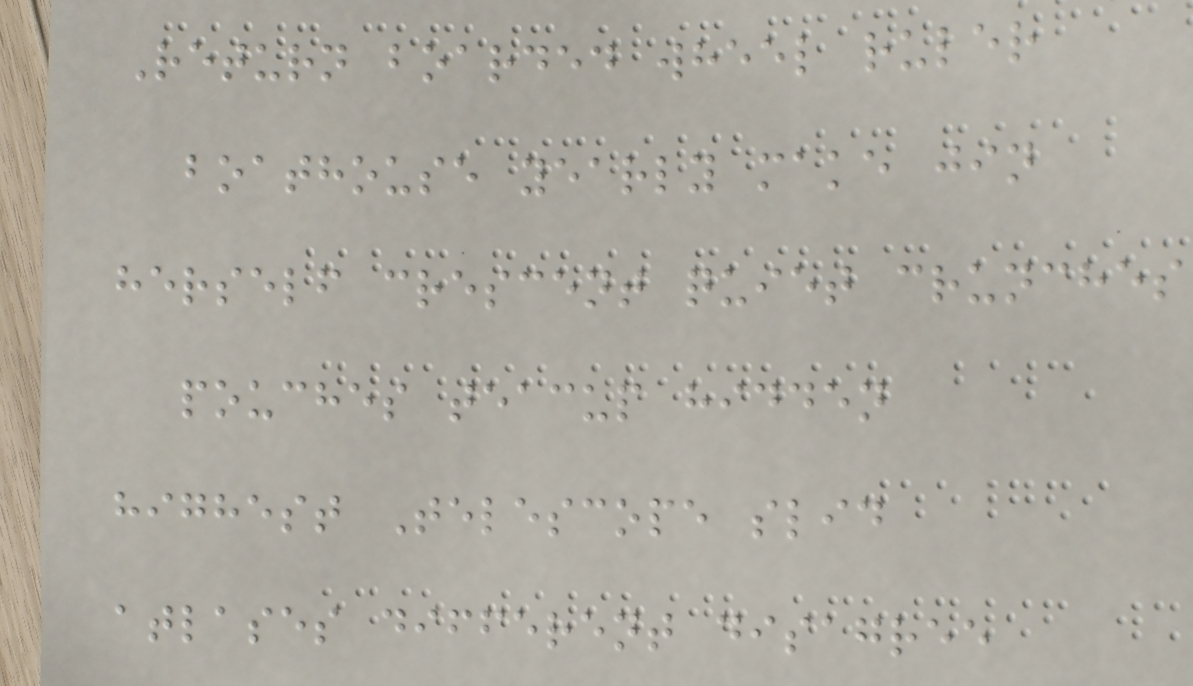Return boarded wheel ruler
boathouse yearly make jin
herself crescent quiet crunches
pouches teacup hidden
highest Telescope slid
atlases different disagree
